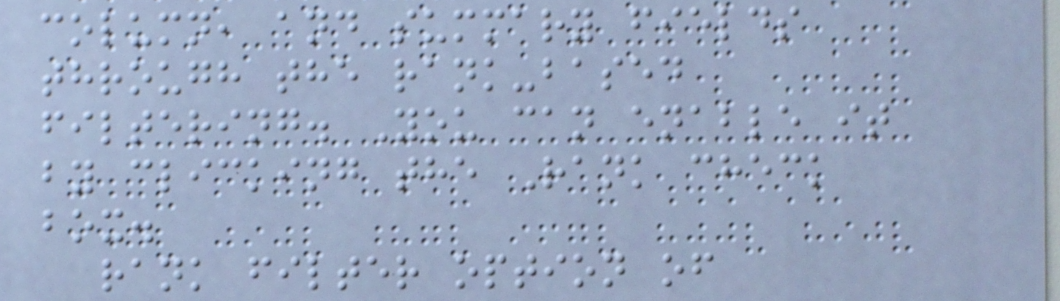column, and summary fields
through the rank-based
filtering. You can enable it
by clicking the Rank check
box.
rank filter option of
